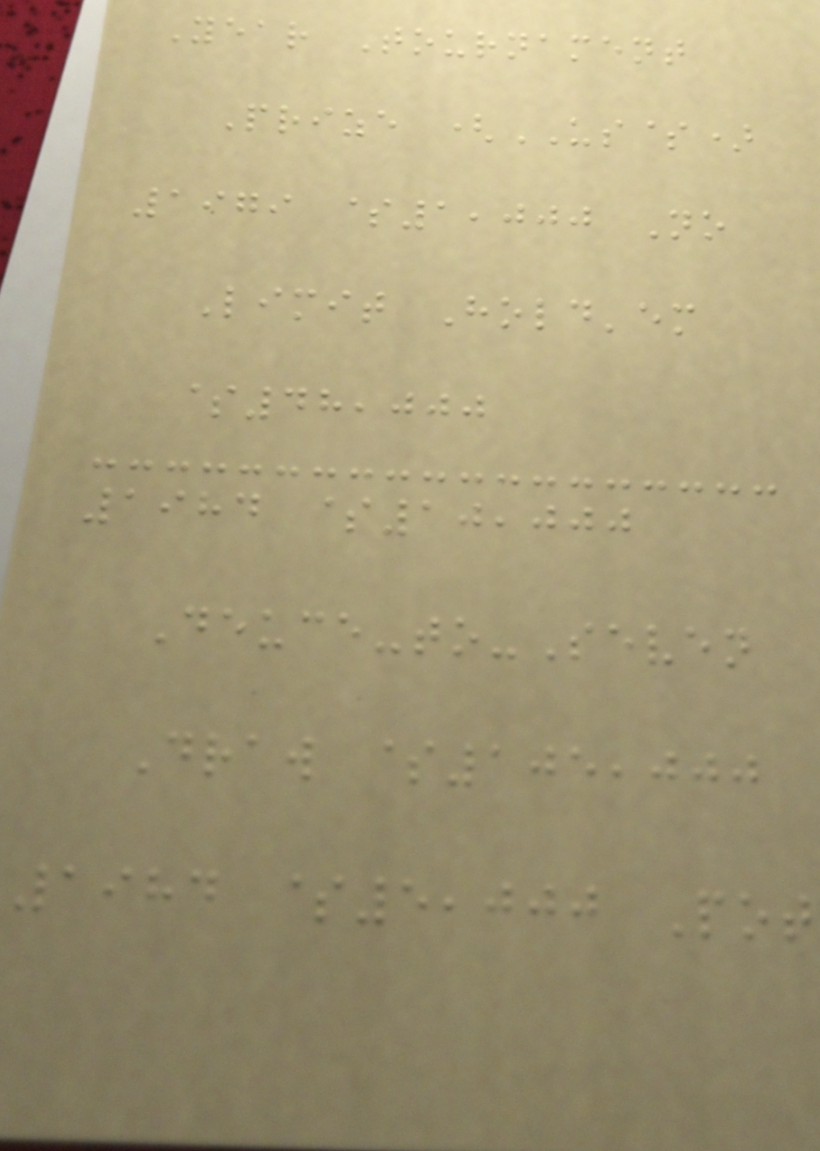Year Tournament
Prize (US$)
1979 $1,000 No
Limit Hold'em
$48,000
1984 $10,000
Deuce-to-Seven
Draw $105,000
1984 $5,000 Pot
